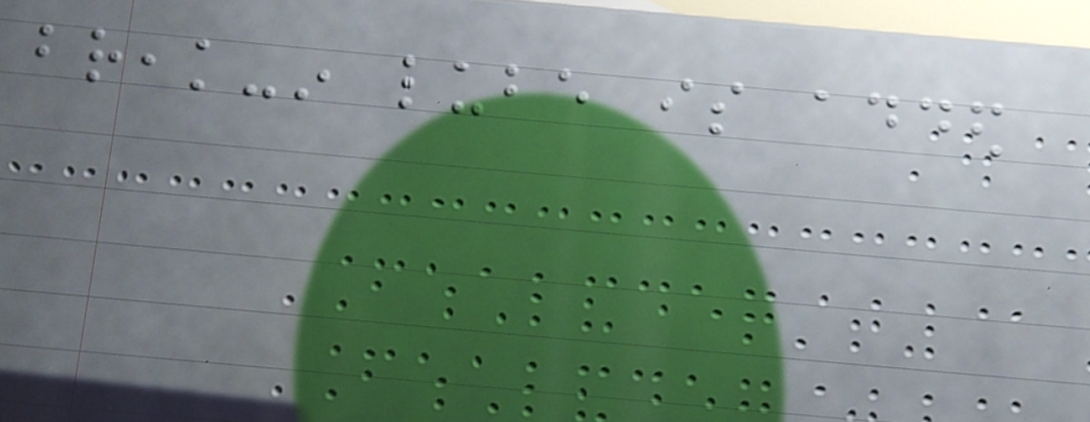break-in lube is added
